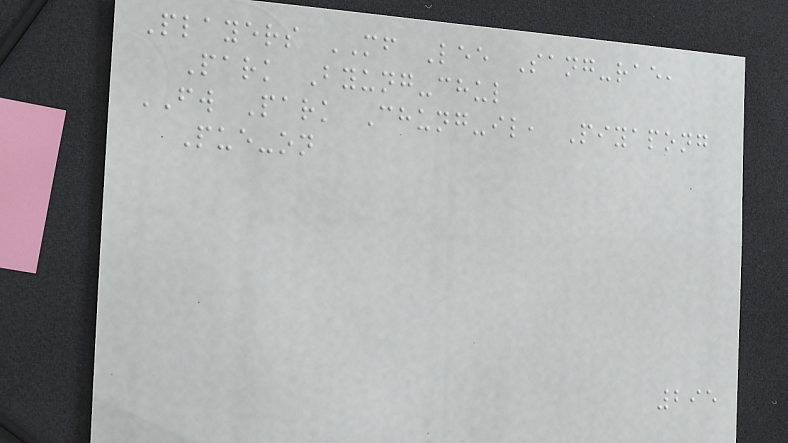Players MF Lee Sang-rae,
Park Byung-chul
FW Park Chung-il, Piyapong
Pue-on
295
